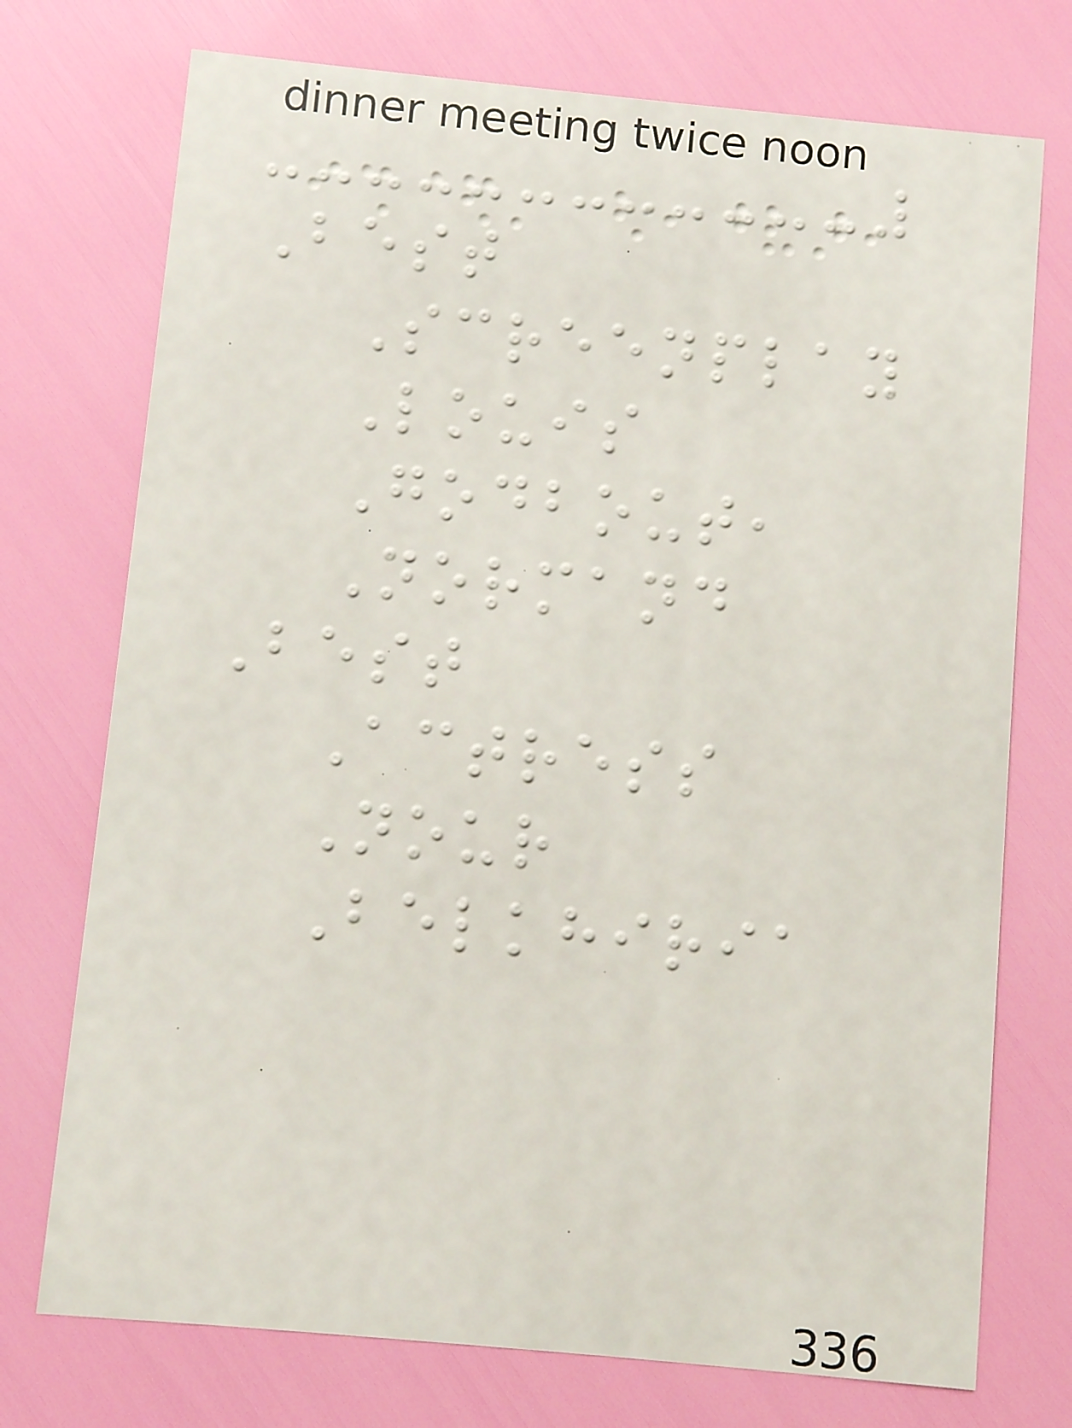Best
Screenplay
Louis
Godbout,
Normand
Best
Actress
Nour
Belkhiria
